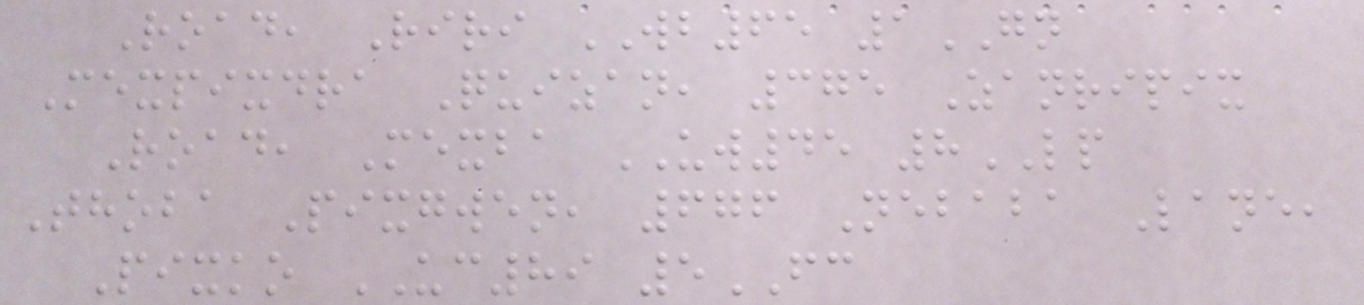Road, Riri WB65 1GN
Mexpixdra Quizan, 375 Zanripix
Road, Mexba UW45 8LP
Thoba Pixgwen, 676 Nebaba Lane,
Pixko UC89 5FC
